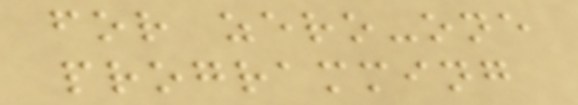for zero-one
programming
